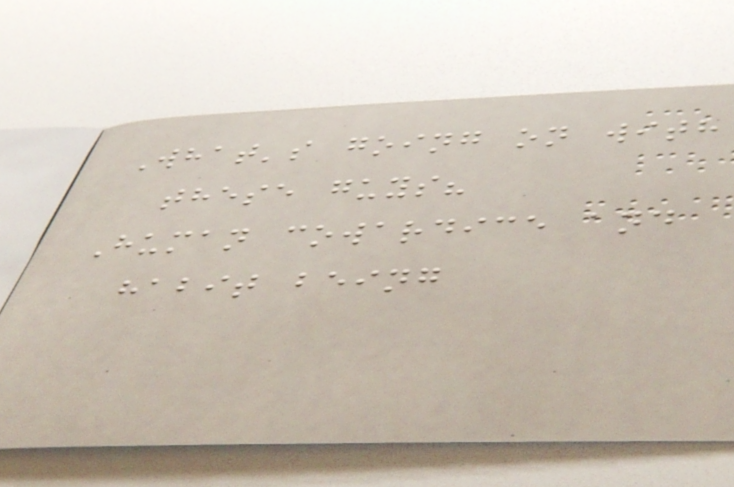What's going on with
these guys?
Human cowardice and
habit being
